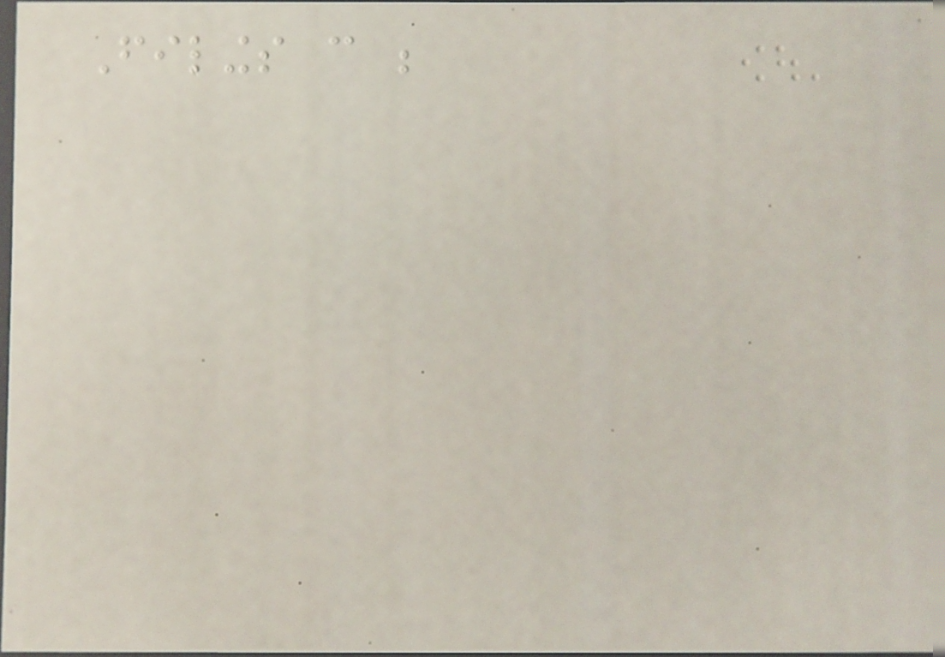Filings can be
